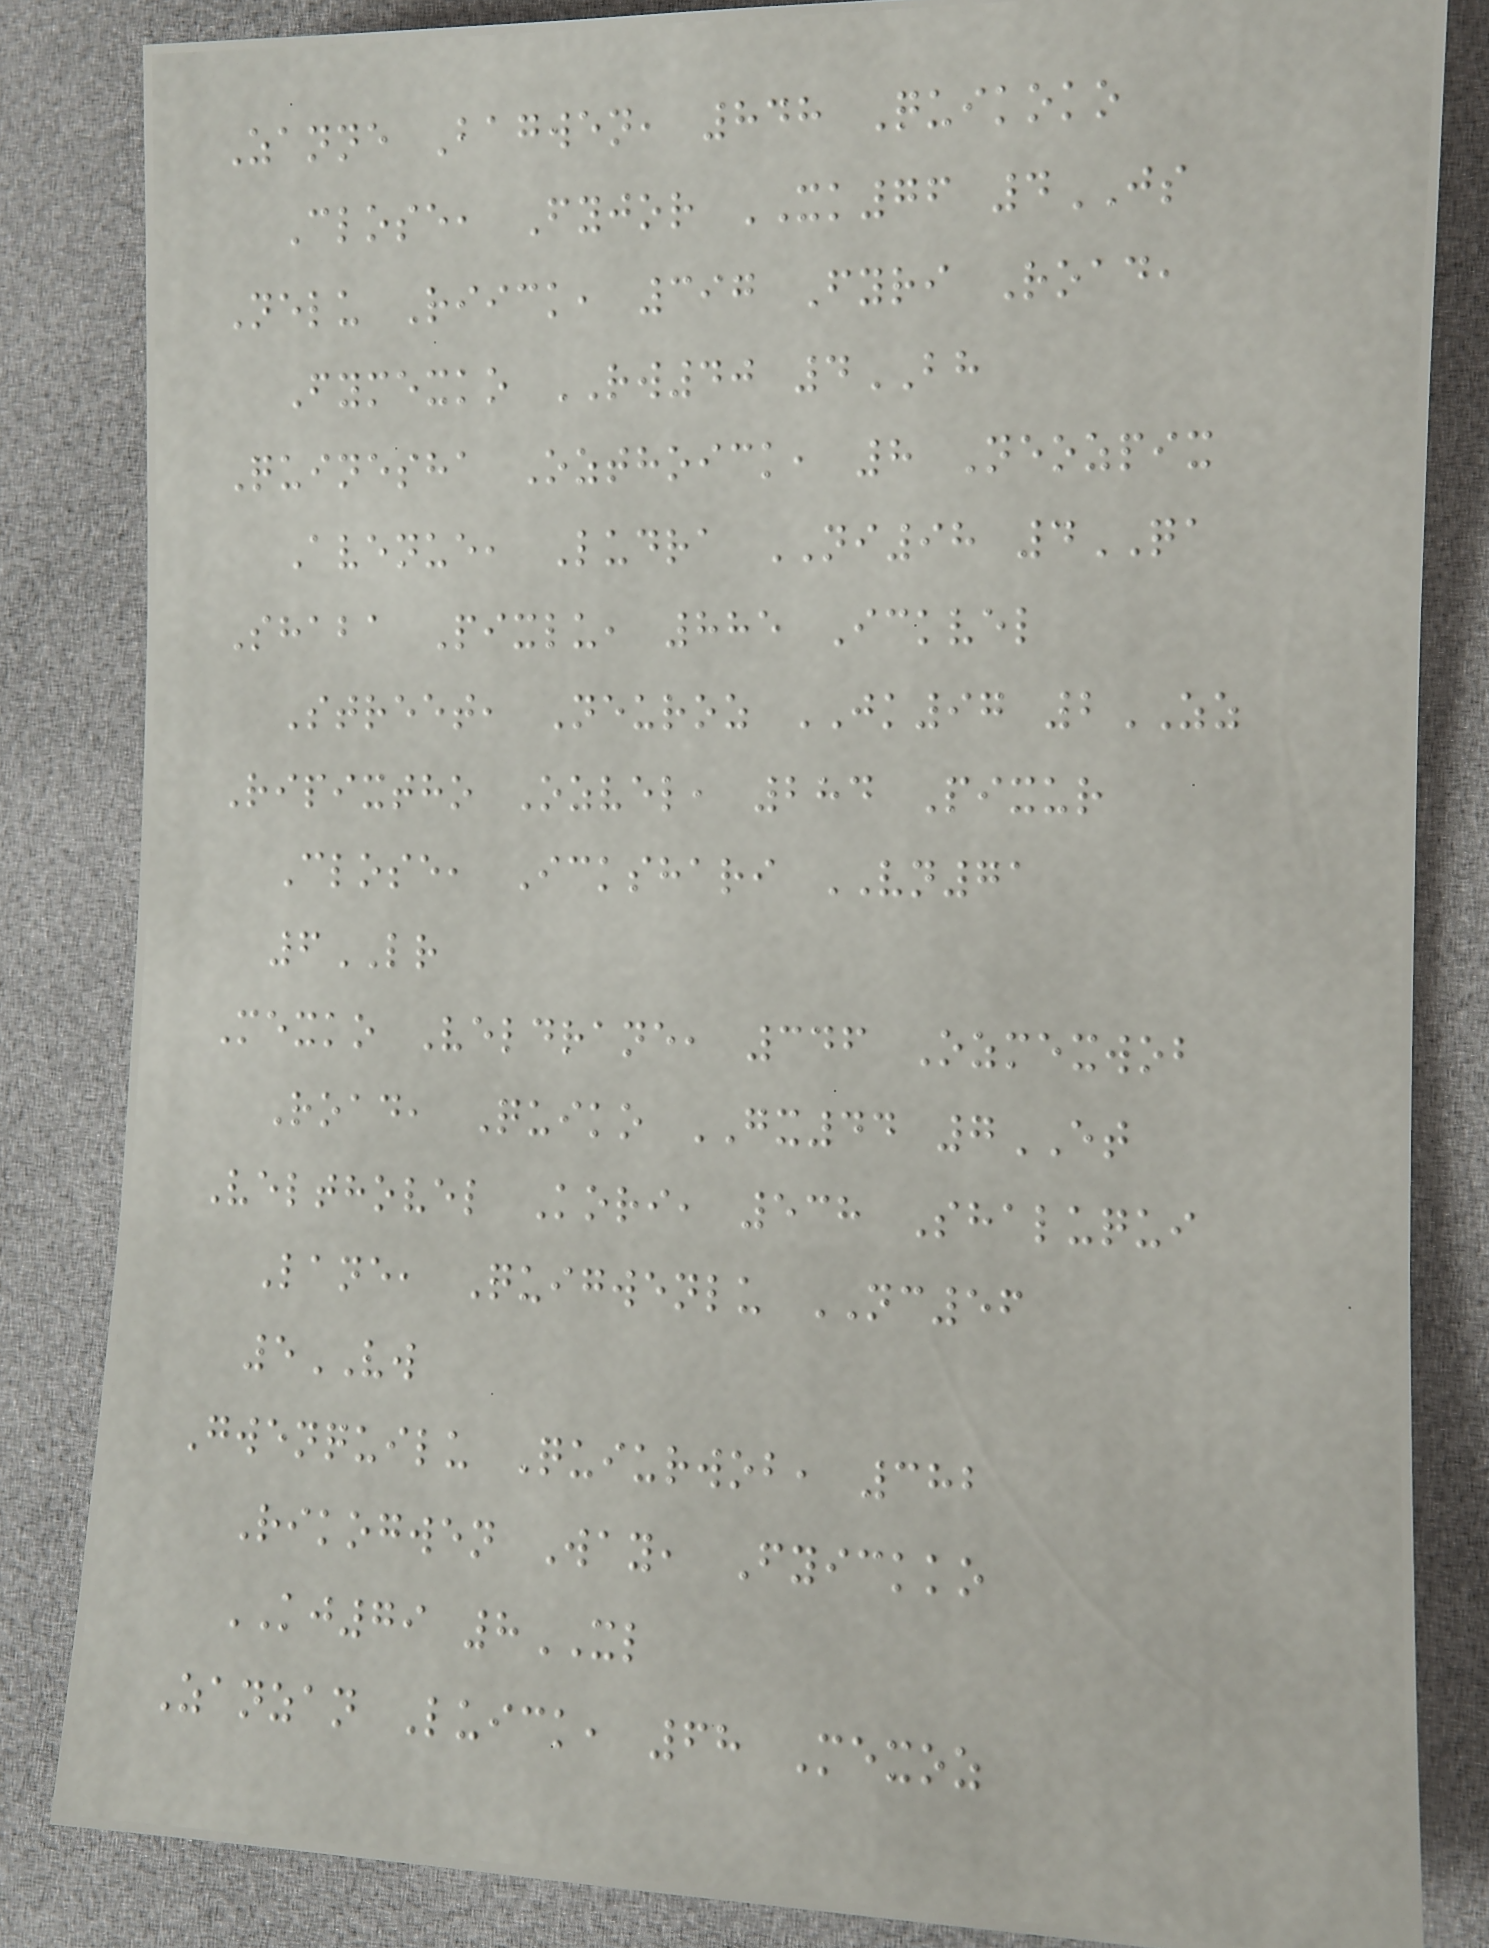Zanne Bagwen, 848 Quikoko
Close, Fyjor XK76 4JS
Nelu Riick, 397 Fyri Road,
Fymexko RW40 4BH
Quinesha Ozthoick, 8 Neozpix
Avenue, Ludra NI98 4QA
Shaba Pixlu, 885 Ickvel
Street, Neuroz JK97 2ZZ
Ripixtho Ozvel, 284 Pixur
Close, Ickshari VN71
6LR
Mexko Veldrane, 346 Ozmexwob
Road, Quiko GX44 7ET
Velthovel Kori, 538 Shaluqui
Lane, Quigwenlu NC56
5VW
Gwenquilu Quiurwob, 382
Rikogwen Way, Fyickko
KJ79 8XL
Zanzan Luick, 68 Mexoz
